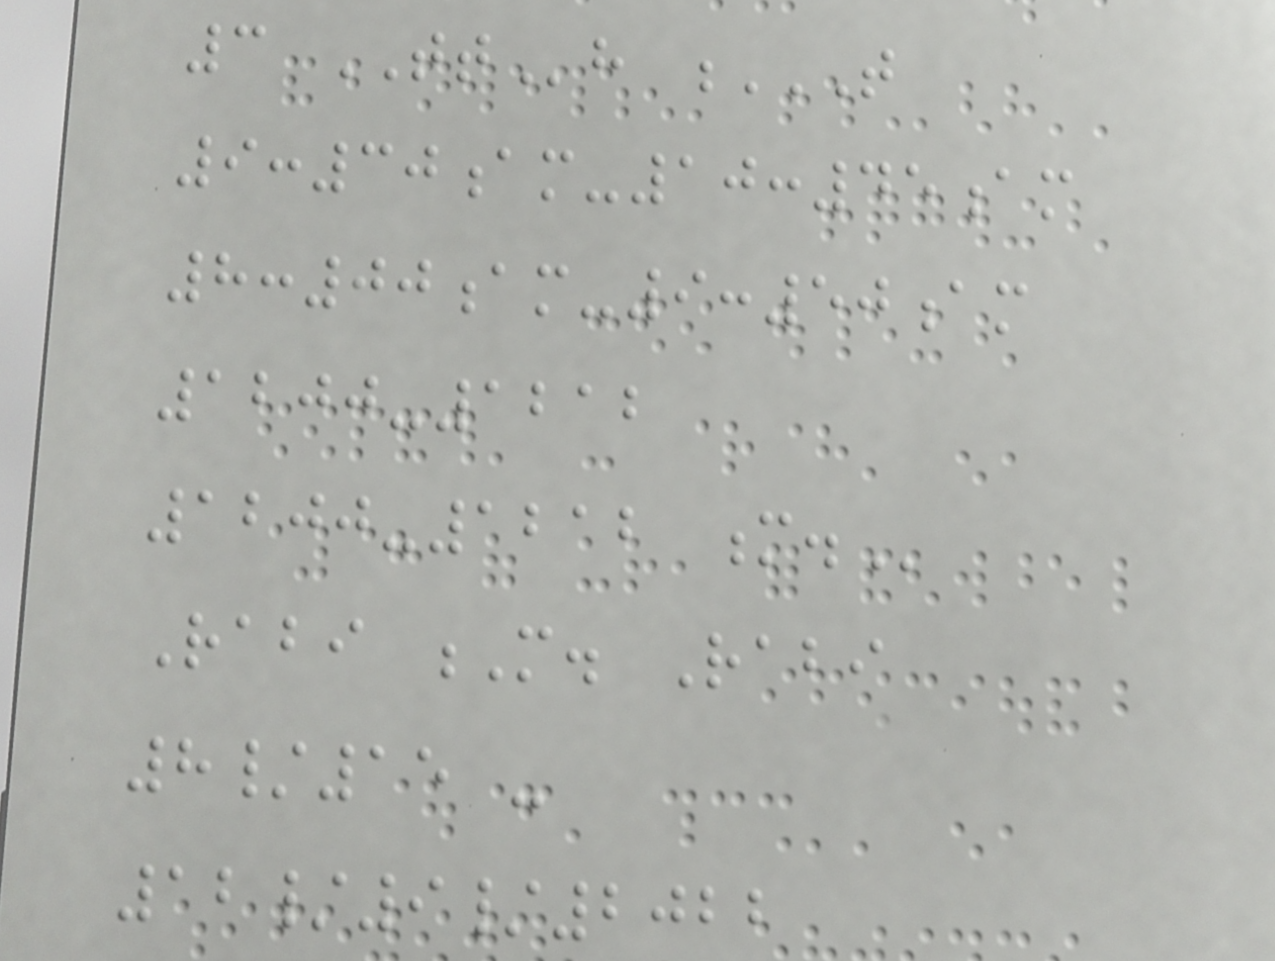3 TTh T
9:30AM-10:45AM
8:00AM-9:50AM
1200-1212
1200-1212 M.
Rabi M. Rabi
8/15 -
12/9/2022
